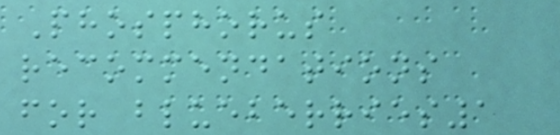Phosphorus
recommendations
for blueberries1
